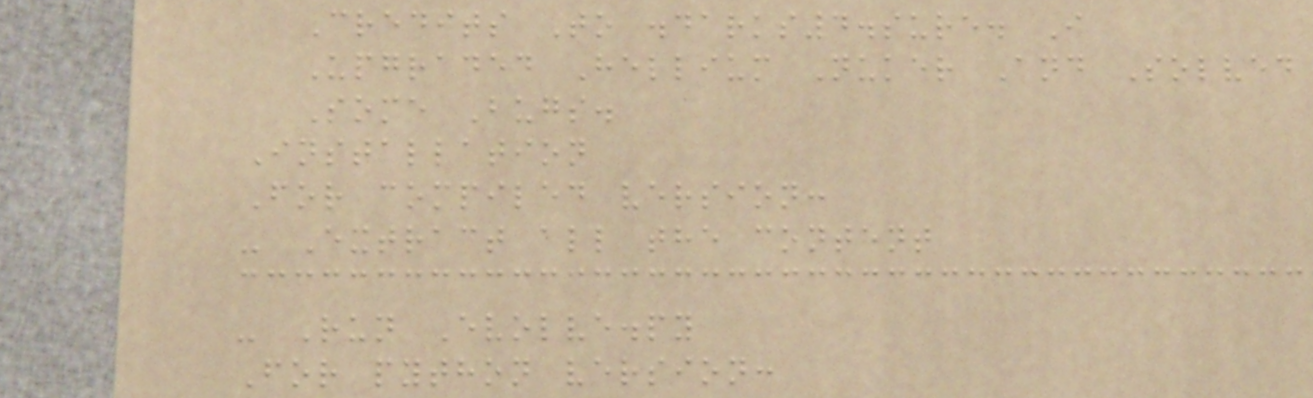Credits To .darks4.sure. I
Upgraded Hellium Nuker And Solved
Some Bugs.
Installation
For compiled version:
- Extract all the content
- Run Evolve.py
For python version:
